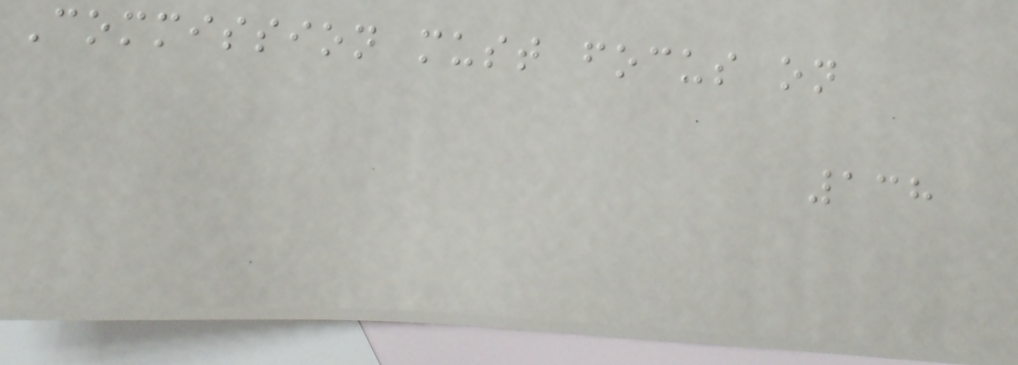Commission must focus on
138
